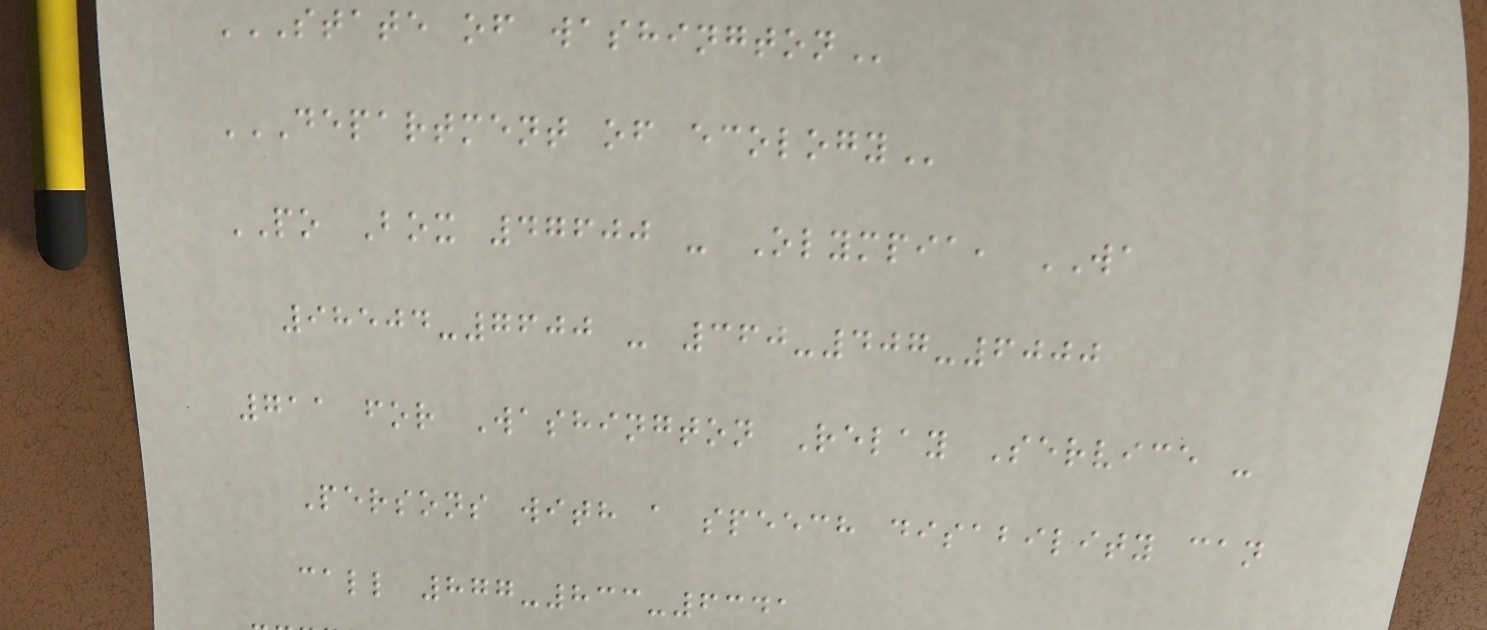STATE OF WASHINGTON
DEPARTMENT OF ECOLOGY
PO Box 47600 - Olympia, WA
98504-7600 - 360-407-6000
711 for Washington Relay Service -
Persons with a speech disability can
call 877-833-6341
